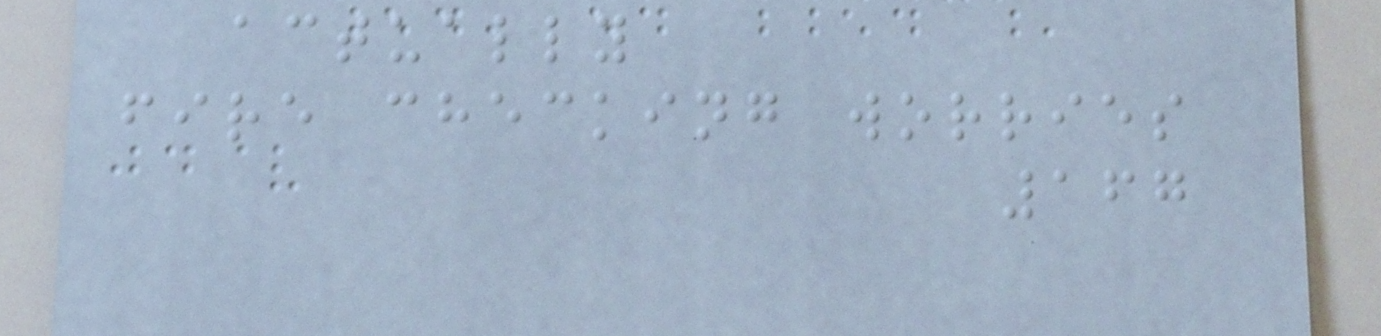actually
fire checking worries
167
